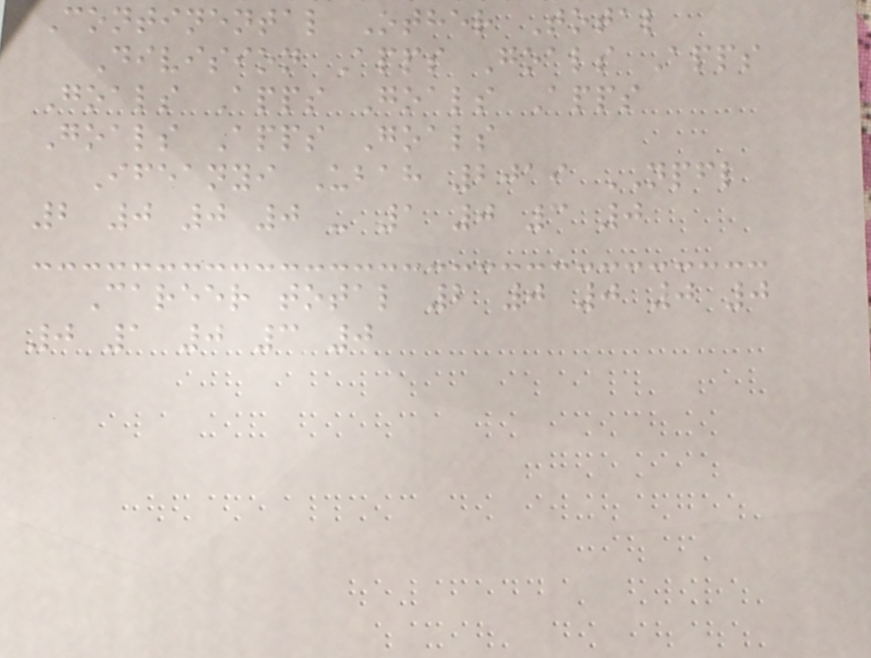Continental Other Total
Division Apps Goals Apps
Goals Apps Goals Apps
Goals Apps Goals
Ifeanyi Ubah 2019 NPFL
2 0 0 0 - 1 0 3 0
Career total 2 0 0 0 0
0 1 0 3 0
